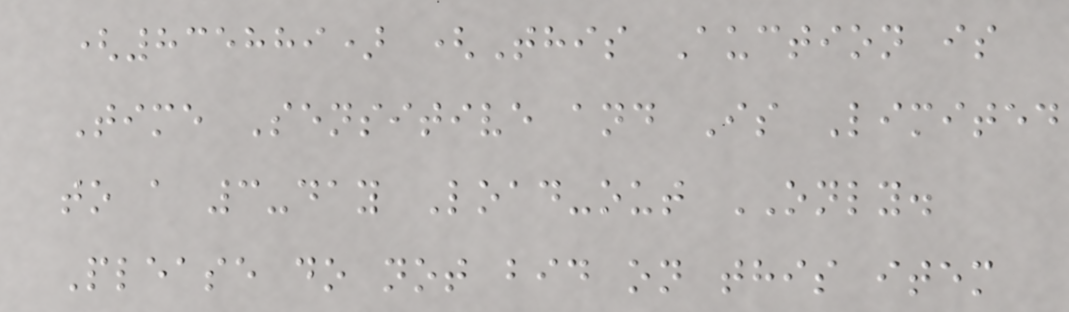(835889) (This Auction is
Time Sensitive and Is Limited
to a 3-day Load-out ONLY.
Please do not bid on this item
